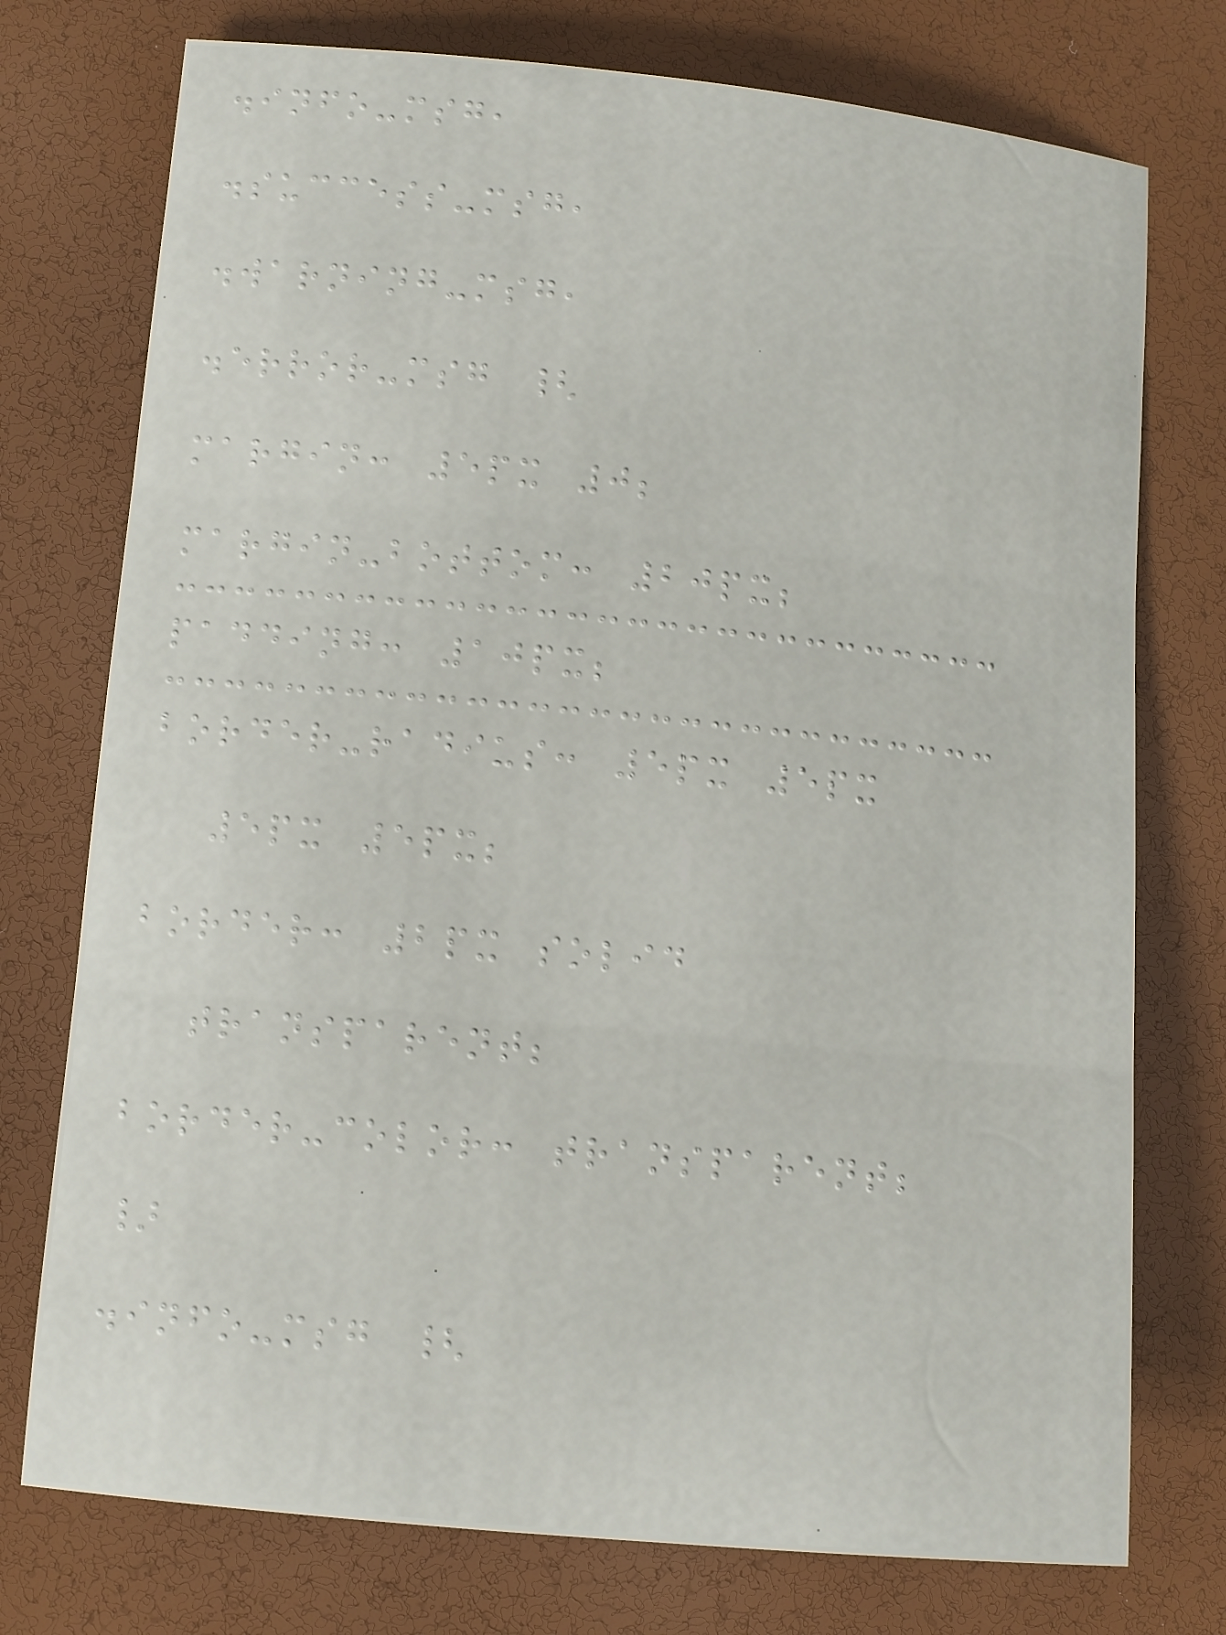.info-msg,
.success-msg,
.warning-msg,
.error-msg {
margin: 5px 0;
margin-bottom: 20px;
padding: 10px;
border-radius: 5px 5px
5px 5px;
border: 2px solid
transparent;
border-color: transparent;
}
.info-msg {
